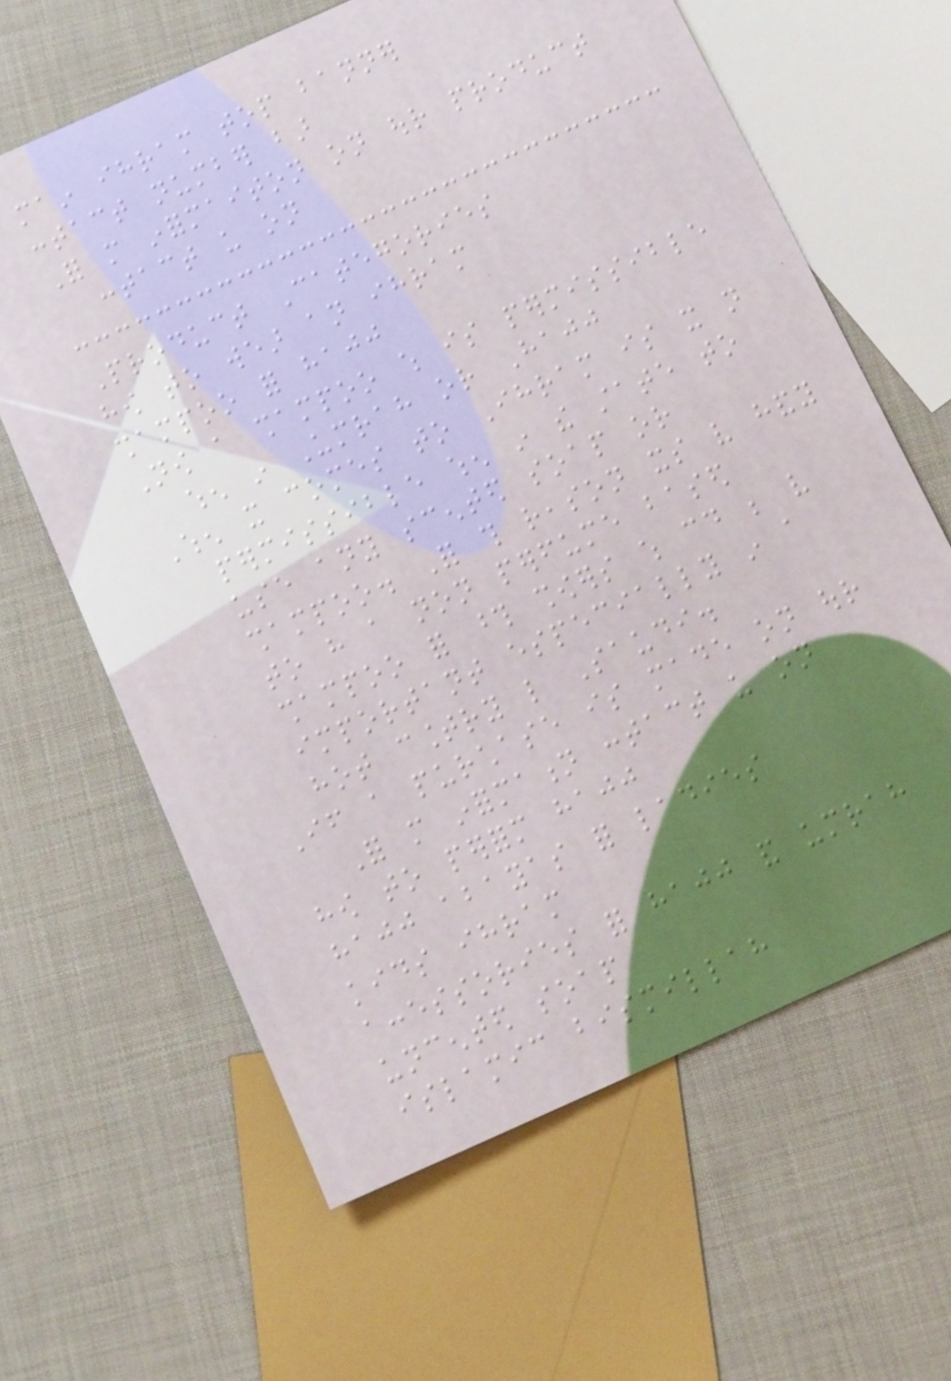main ihram top banner
contact number bar
For more informaiton on our product
contact us on
Product Categories
how to wear an ihram
shampoo for hajj
Now a shampoo which is permissible
when in Umrah or Hajj
When it comes to Ihram is it not
permissible when in the state to
use any scented soap or
shampoo. For this reason its very handy
to have a non perfume based
shampoo for those showers which could be very
important especially in a
hot country like Saudi.
If a purchase is made on our
For more information contact us on
how to perform hajj
hajj abayas for ladies
kids ihram
accessories for hajj and umrah
uncented soap
islamic bismillah
